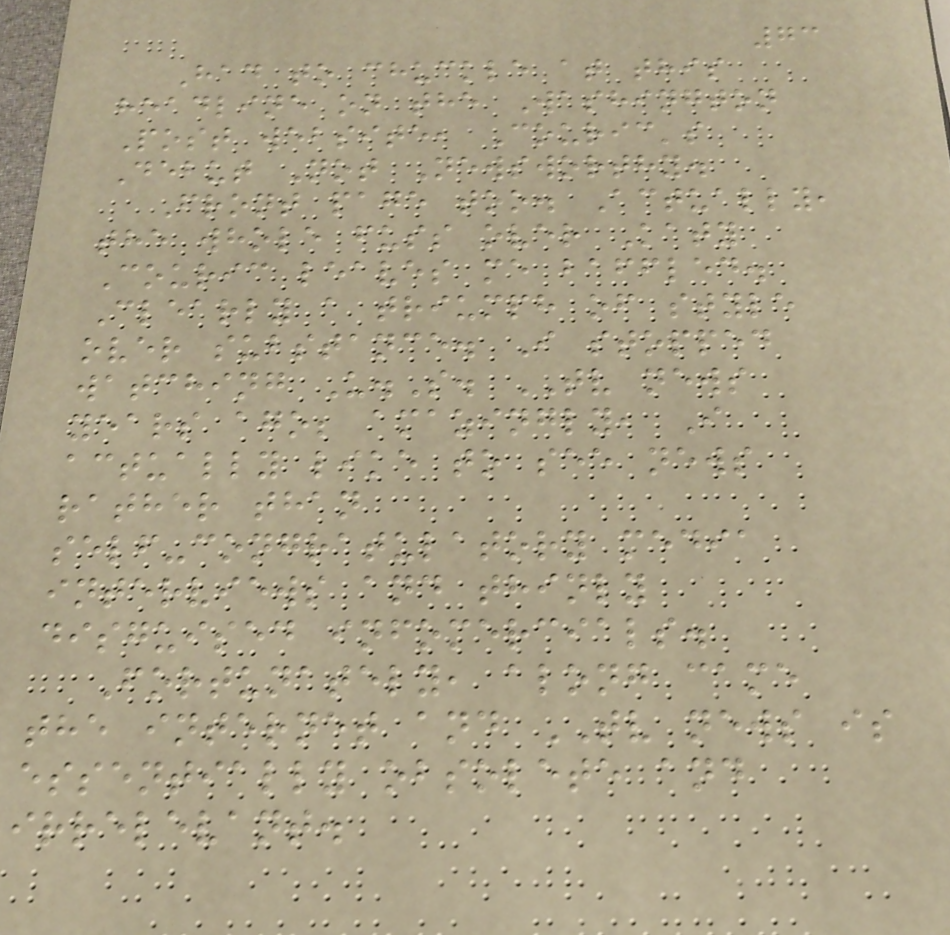73
Had to chuckle at this
headline on the Washington
Post website, Couric's
Debut Not Newsworthy.
Front page too. Actually,
the whole fuss over Katy
Couric leaves me baffled.
Clearly a triumph of style
over substance. I stopped
watching U.S. TV news
years ago; amazingly, I
actually like to see news
rather than
self-congratulatory media
interviews and thinly
disguised infomercials.
Fortunately, along came
the internet and TV news is
essentially obsolete and
irrelevant.
